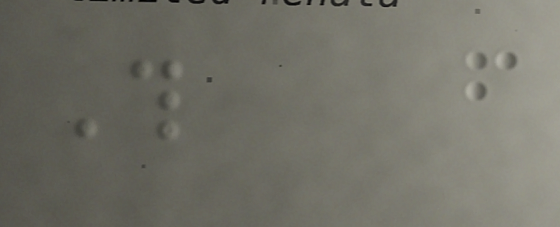This
